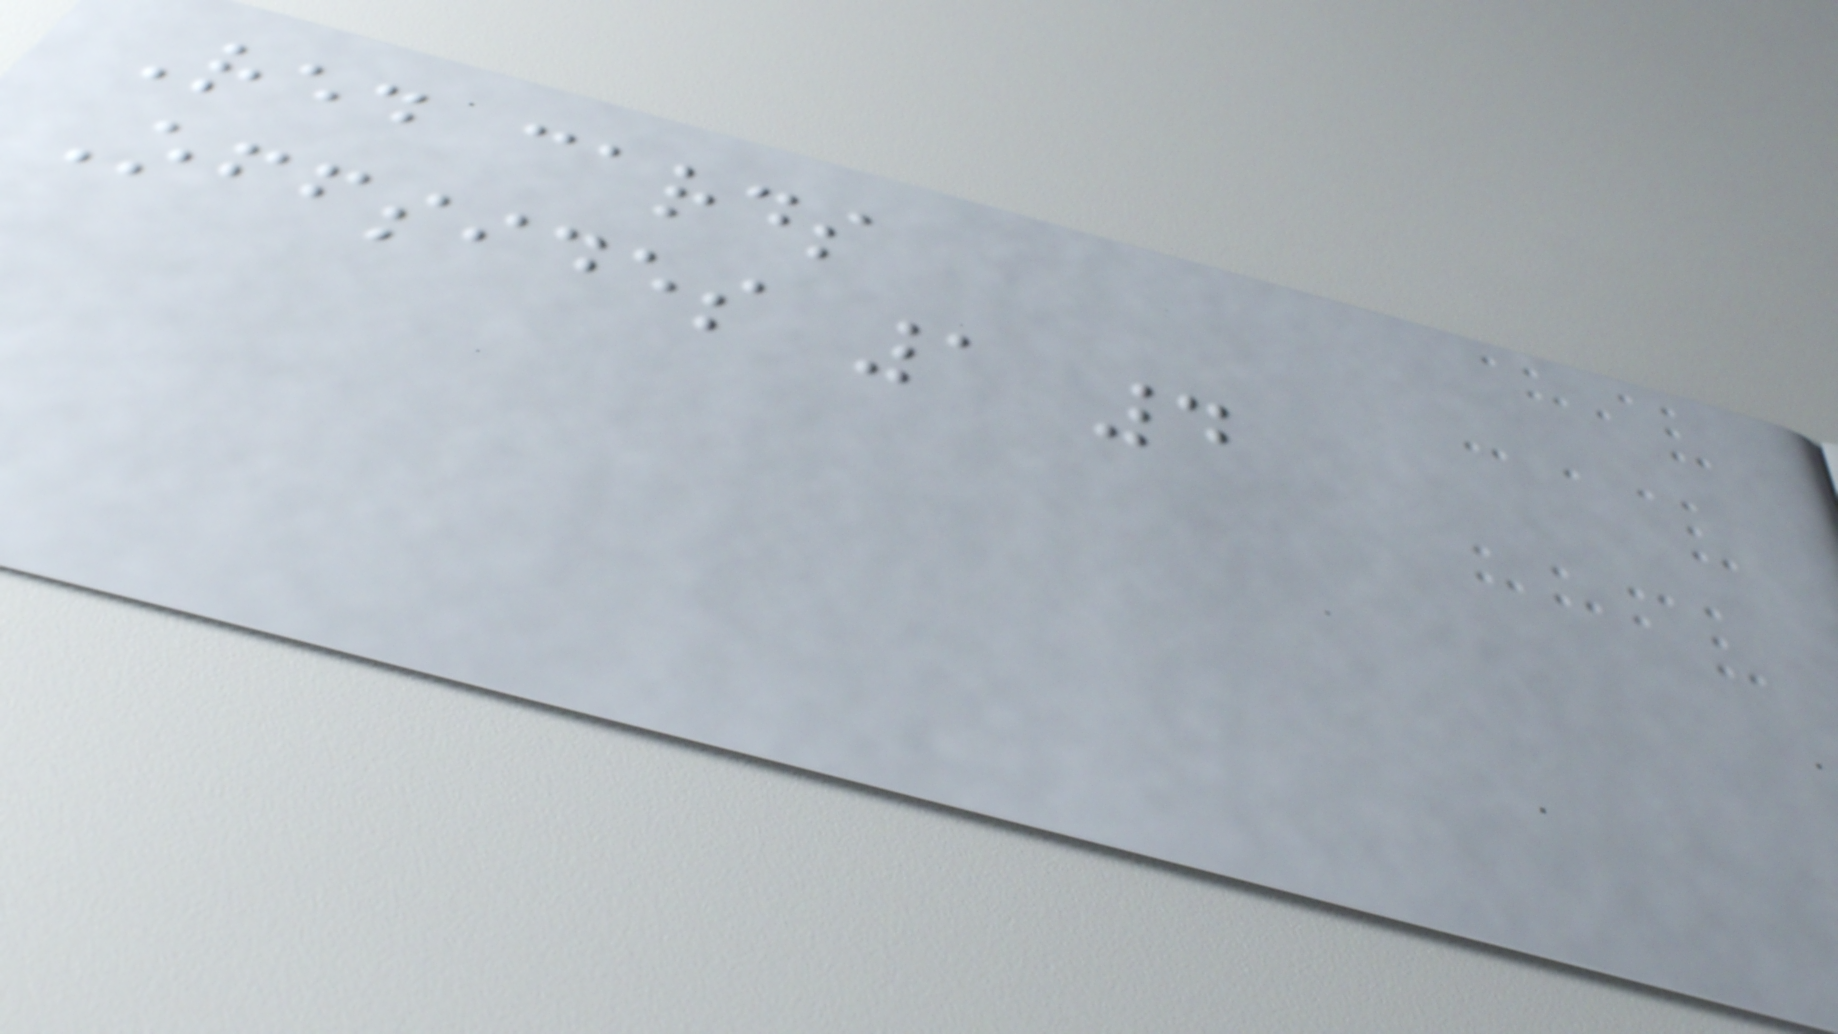Red cards
Offsides 1 4
